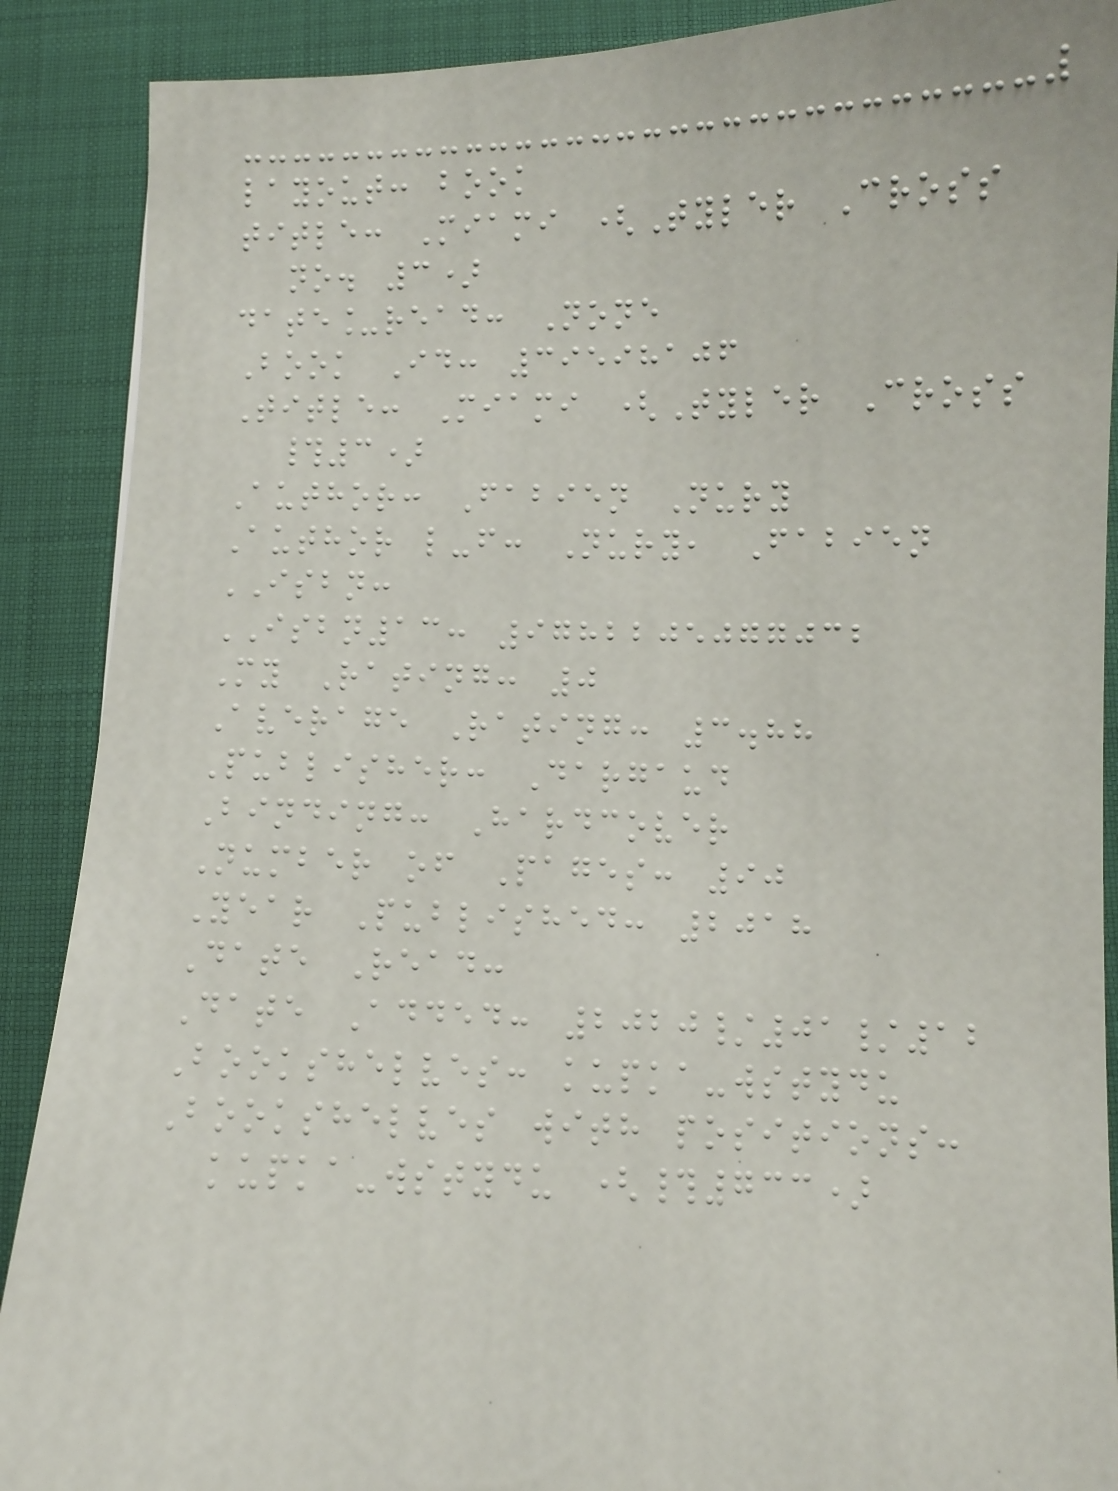layout: book
title: Miami (Tyler Cross
no. 3)
date_read: None
Book Id: 39598106
Title: Miami (Tyler Cross
#3)
Author: Fabien Nury
Author l-f: Nury, Fabien
ISBN:
ISBN13: 9782205077032
My Rating: 0
Average Rating: 3.88
Publisher: Dargaud
Binding: Hardcover
Number of Pages: 90
Year Published: 2018
Date Read:
Date Added: 2020/01/12
Bookshelves: kupka-wstydu
Bookshelves with positions:
kupka-wstydu (#733)
